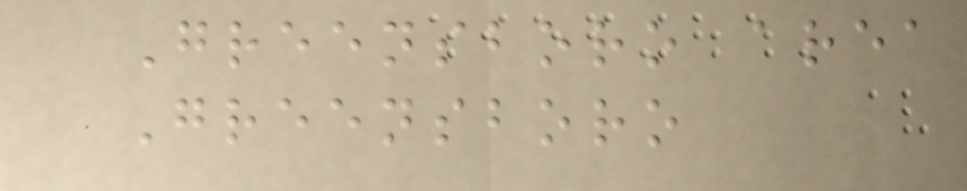Greensboro area
Greensboro
